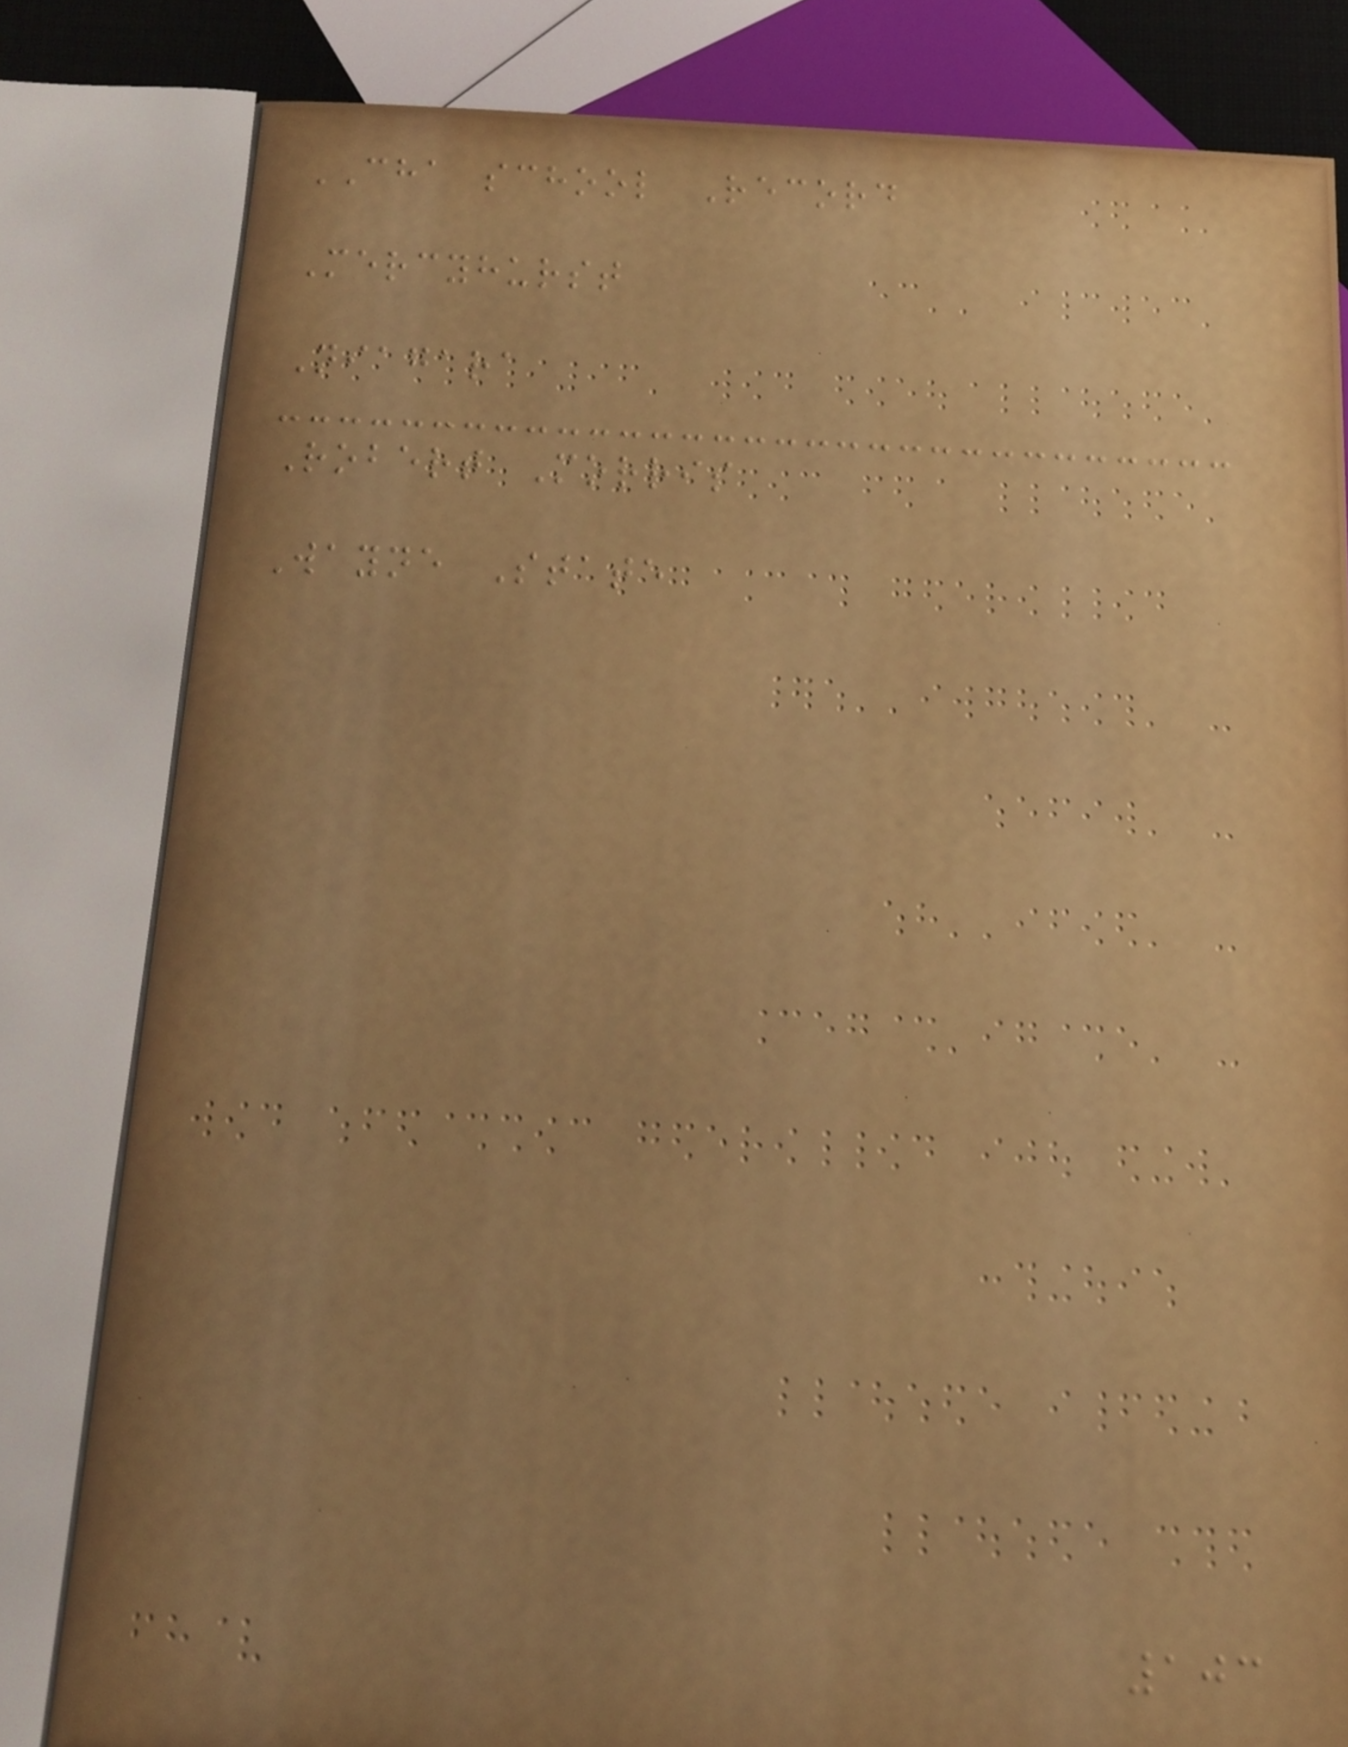CHA school Record
Mercyhurst
Niagara
Robert Morris
Wayne State
103
